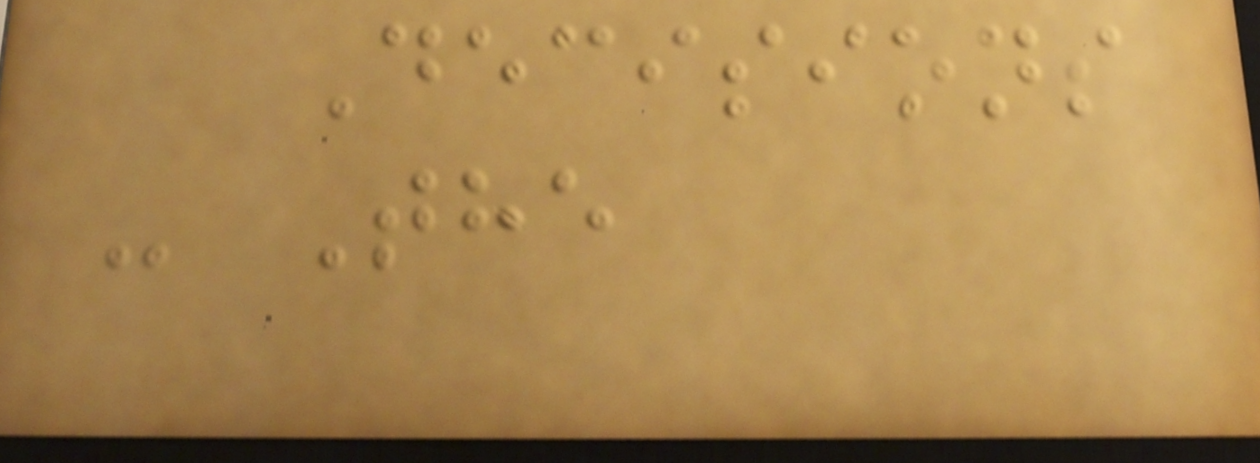Decisions
- The
